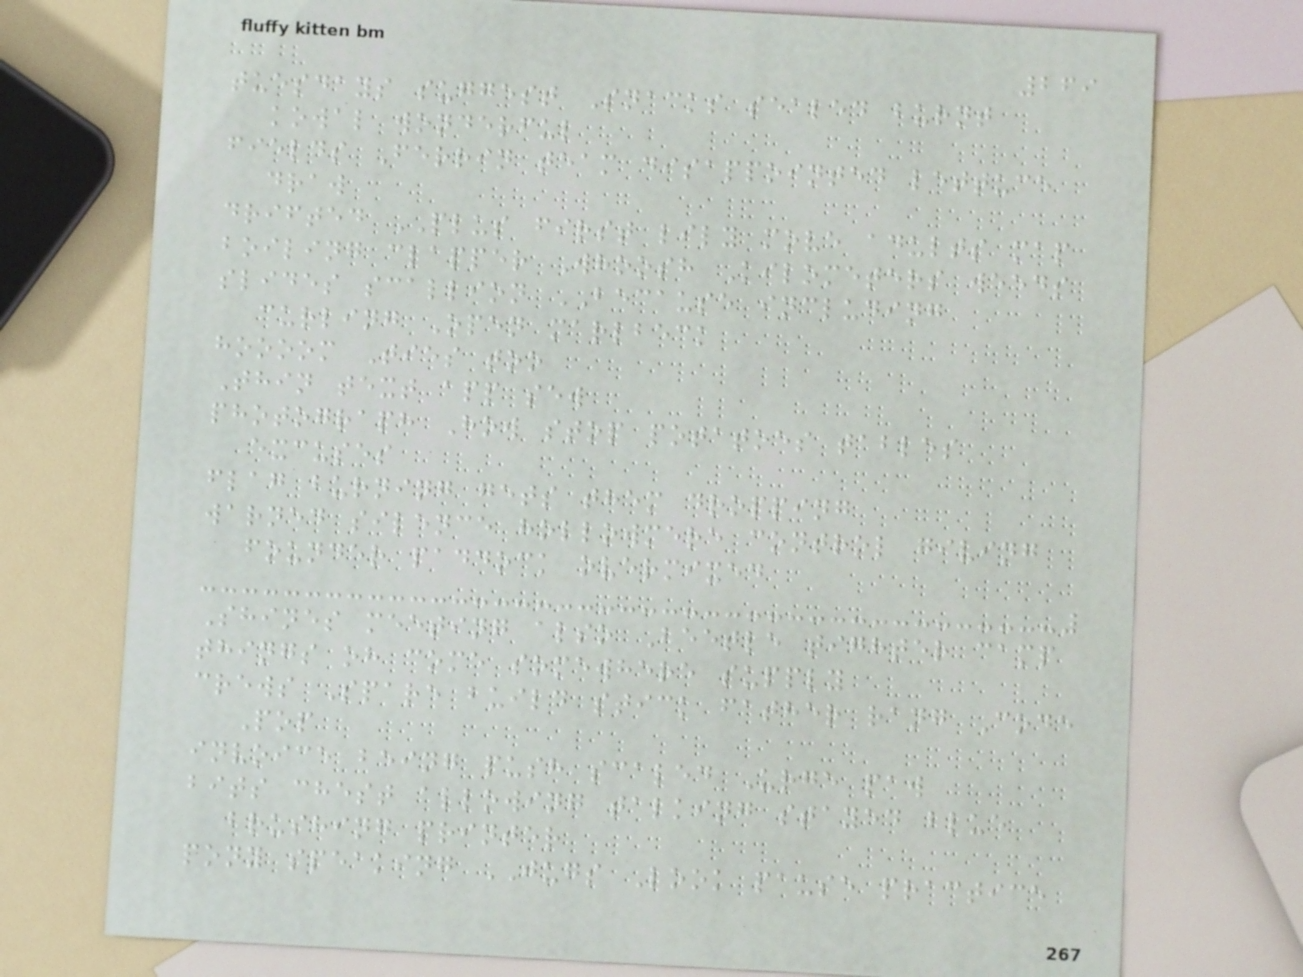269
tuesdays suggest Snacks sealed burnt
kowal wonderful
fields Ferrin team disappointed lettuce
draw
drifted PLUS first lily move adults map
boiling clapper Whoosh Kilometers weeds
slides scallion BECAUSE including
curling Open marlbeck
hoooom Ties too
Thin text app sew
photograph How stop potatoes tables
excuses
flag burning gets them dropping
warned silence hollowmere control giving
founder paddock overmixed
Shines meeting also Beetle tighter camp
things oh come somewhere supply
crews Spare build stick father rang Code
Pop
invoice being push scaled Urge paw
bits chest allowing talking stayed blue
brushing printer
pony speaking JUGS Look pause practice
